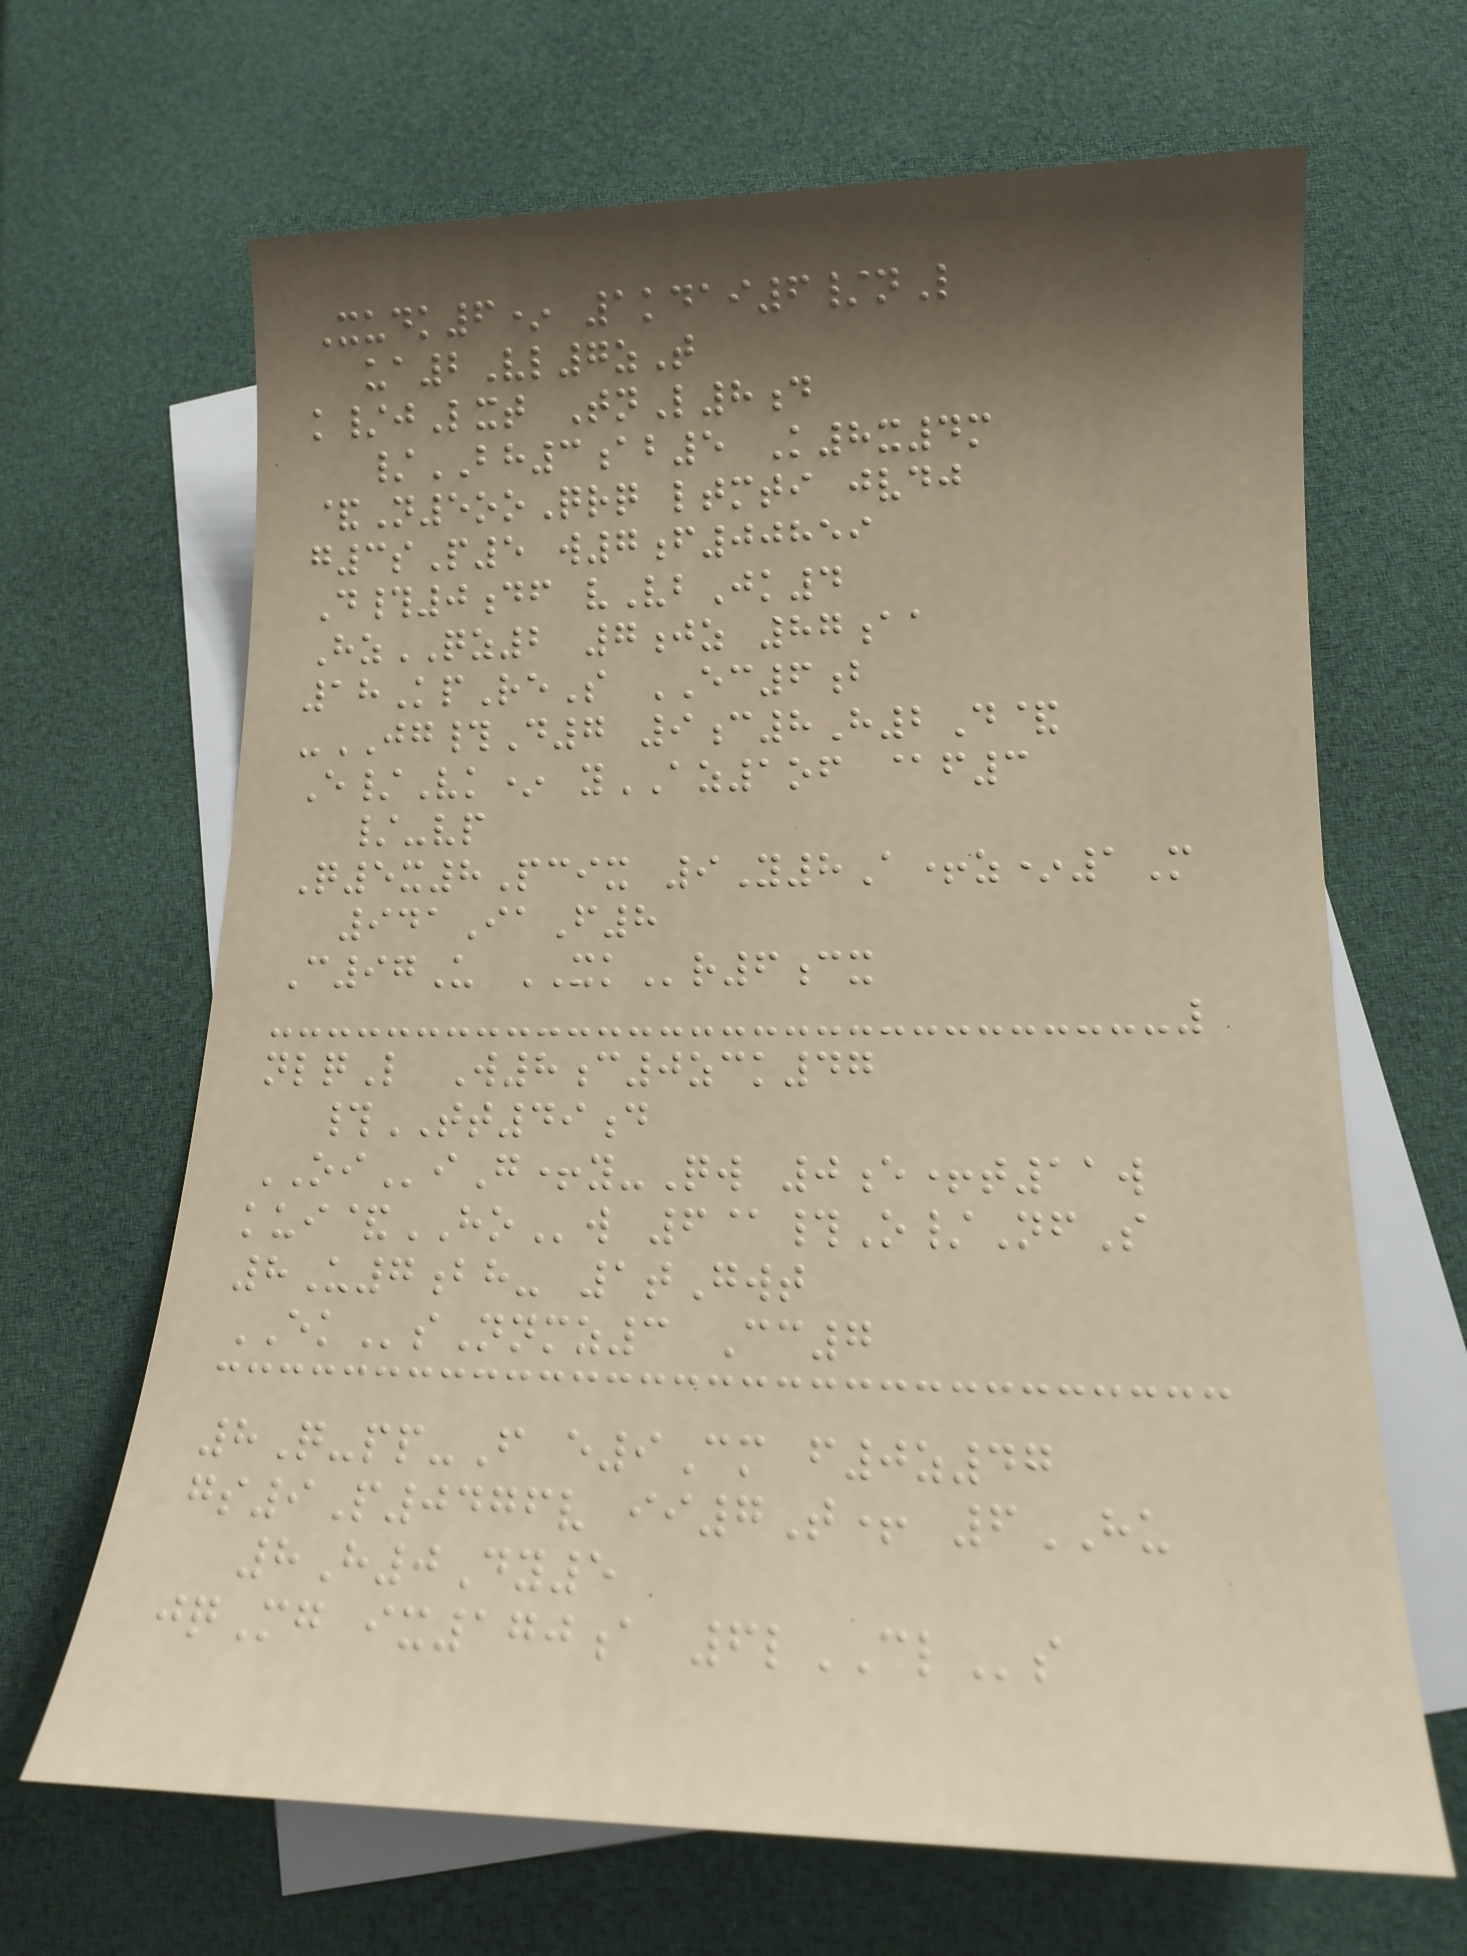Xudk6* 1kdai6/nL
ua2Vl7zT
k/jLxt TnL8d
/BH3ab5 K8x4m
&N5ooQrq ltmti jvdj
g3sP5 w7f00859
D#0df vVbJk4
HzQZ2 7jz 87aa
18KpReS EC6b
-JG#D7 9c8H2D&
E/Vk* yAZ1of @f3
/-vp
Q5x8Pcix 9Y8A+z*1M
941IaF8
C97U XKr6cx
nlqL W8c0zck47
#TT49d
OIiG+y-Qw 0e+t11w
kui&HOw 6@#O/NfS
8U7bh- 1tGwt
EKsNnmz3 Cc7
8Q-pp-F e9Cm f0z47
gs9P0476v ii7T+ 6HU
8H0Dy5
jqMg ix170a 6lCLs
